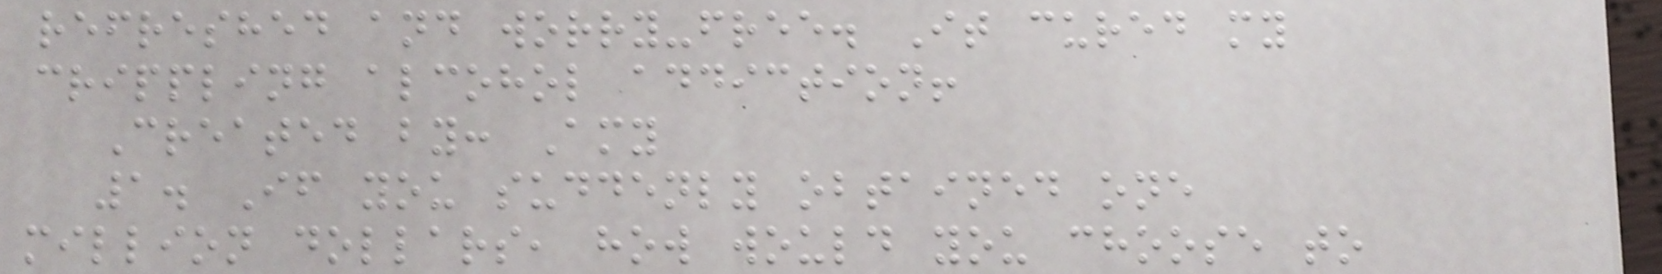refreshed and worry-free. It cured my
crippling alcohol addiction!
Created by: Amy
1. If you suddenly obtained one
million dollars, how would you choose to
